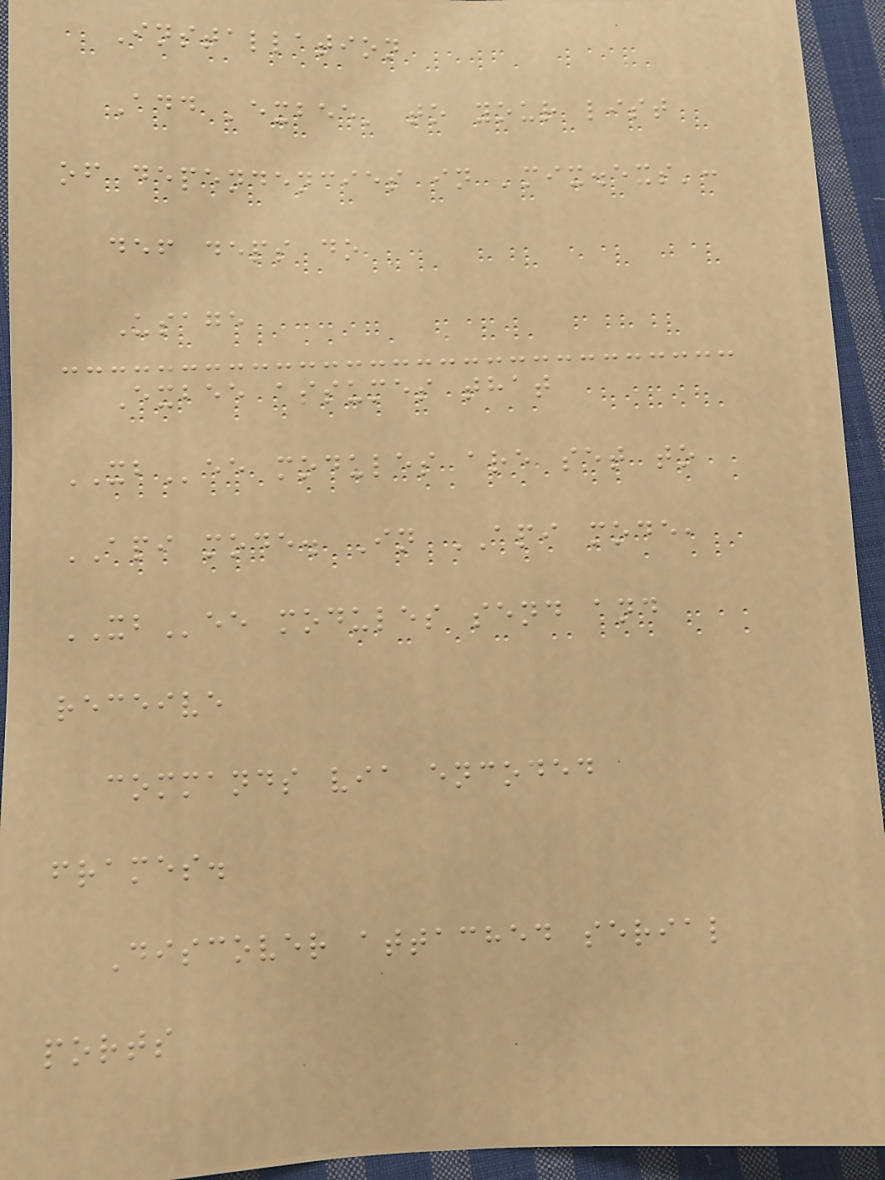Installation
Add 'exbee' to your list
of dependencies in 'mix.exs':
def deps do
Usage
Exbee assumes that
XBee modules are set to
API mode. In API mode,
XBee modules send and
receive
commands via encoded
frames.
Discover attached serial
ports
